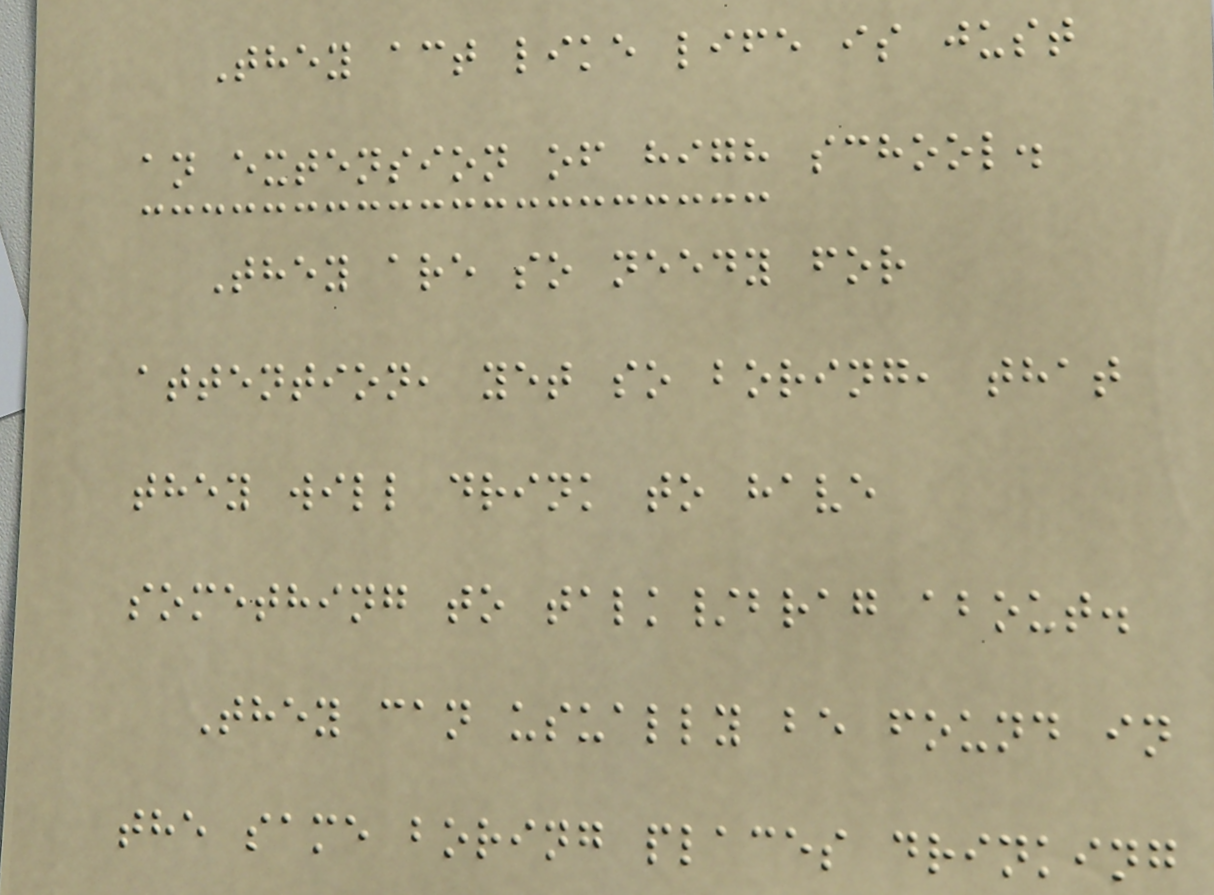They act like life is just
an extension of high school.
They are so needy for
attention, yet so boring, that
they will drink to have
something to talk/brag about.
They can usually be found in
the same boring places drinking
